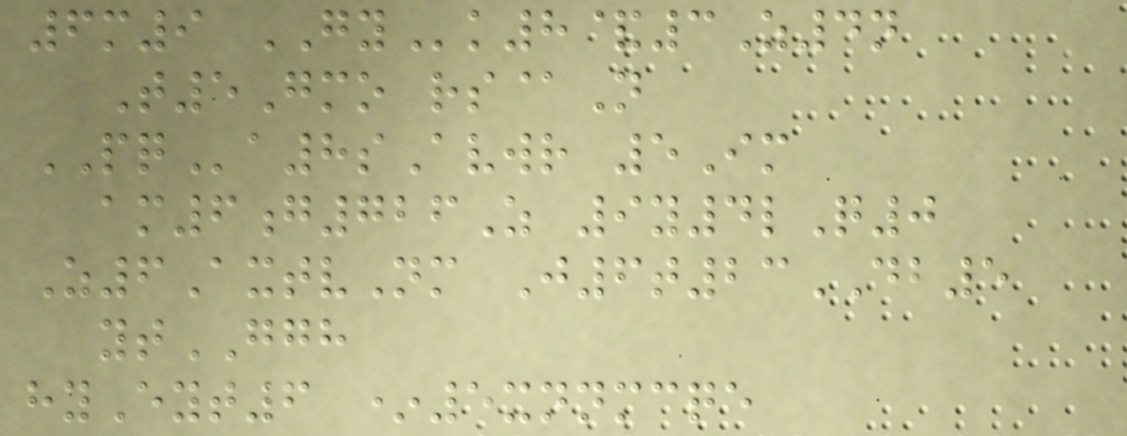6m9 GYk8&3Z4n
T5Gmo rs@N
PQa8sAvwr 5Im
am6g726Z 9y4lQ0
Z6AxtvNm J6t23DB5
ytGGH
hyEyt6 *5xnnmcqe
